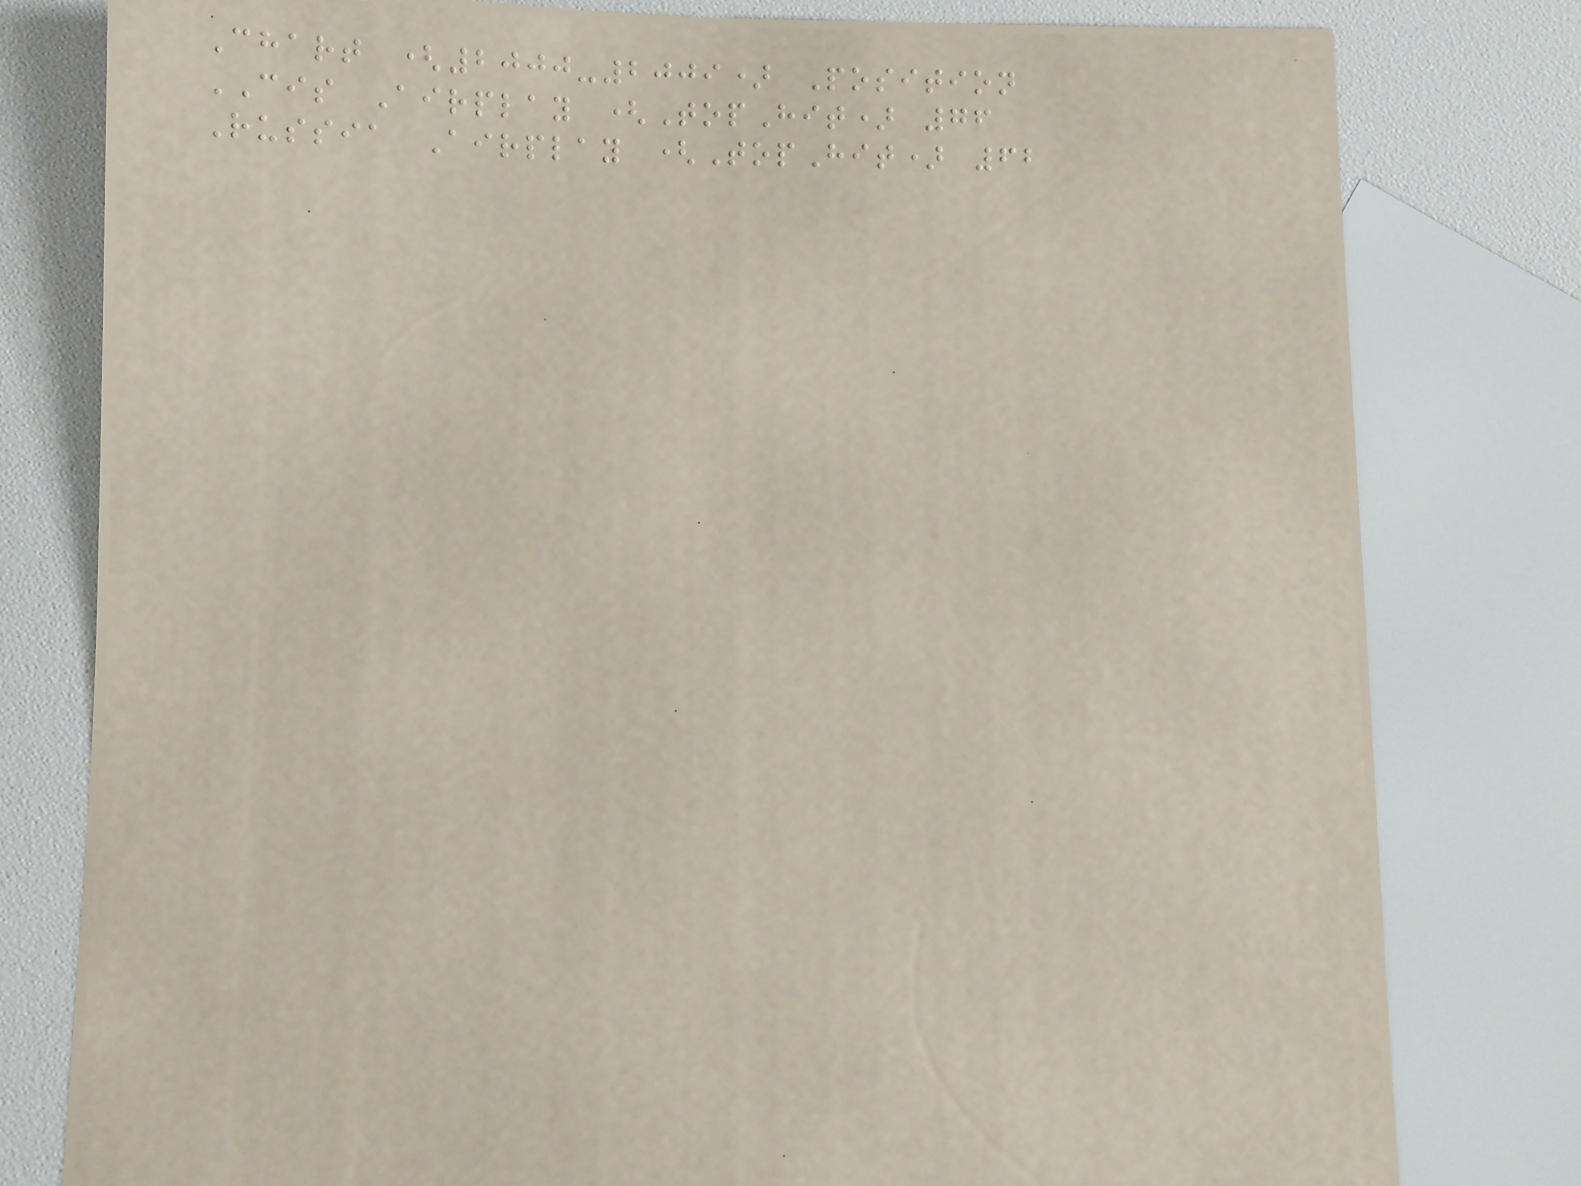Chart (2000-2009) Position
CIS Airplay (TopHit) 76
Russia Airplay (TopHit) 62
